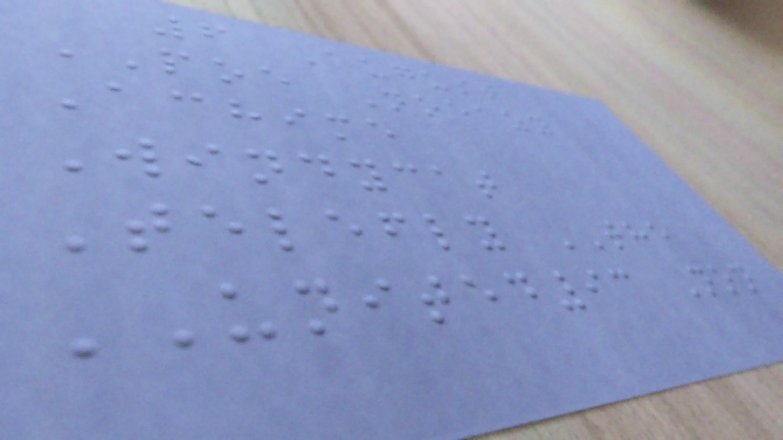6 August
POE Noeazy
Achime
Windycat
Telefly THE
UNITED93 Non
